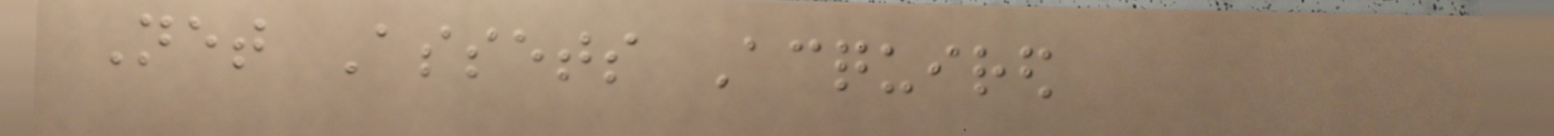Net Assets Acquired
